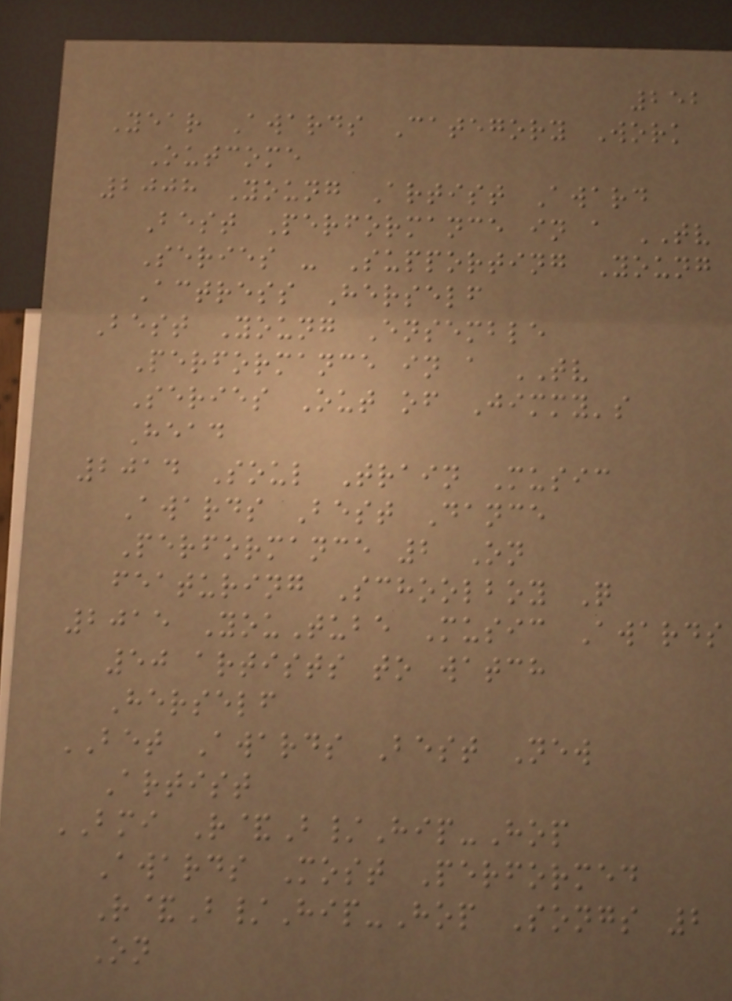252
Year Awards Category Work
Outcome
2008 Young Artist Award
Best Performance in a TV
Series - Supporting Young
Actress Herself
Best Young Ensemble
Performance in a TV
Series Out of Jimmy's
Head
2014 Soul Train Music
Awards Best Dance
Performance 2 On
featuring Schoolboy Q
2015 YouTube Music Awards
50 artists to watch
Herself
BET Awards Best New
Artist
BMI R&B/Hip-Hop
Awards Most Performed
R&B/Hip-Hop Songs 2
On
